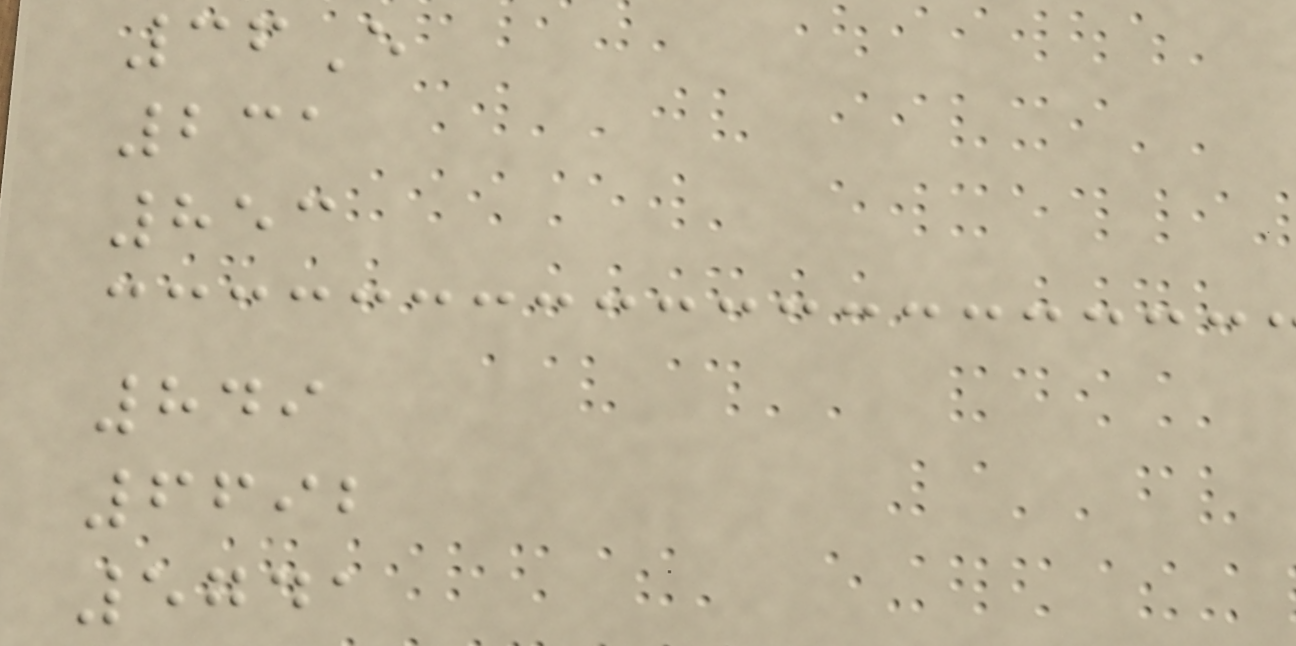36E
231
853
849
6692
5741
